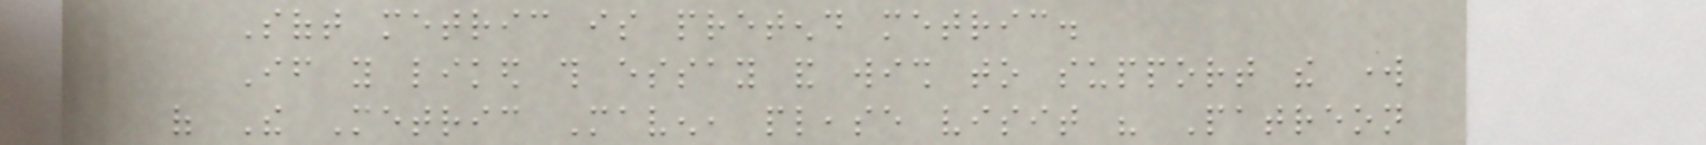Soft metric is pretend metric.
If you liked this essay and wish to support the work
of The Metric Maven, please visit his Patreon
